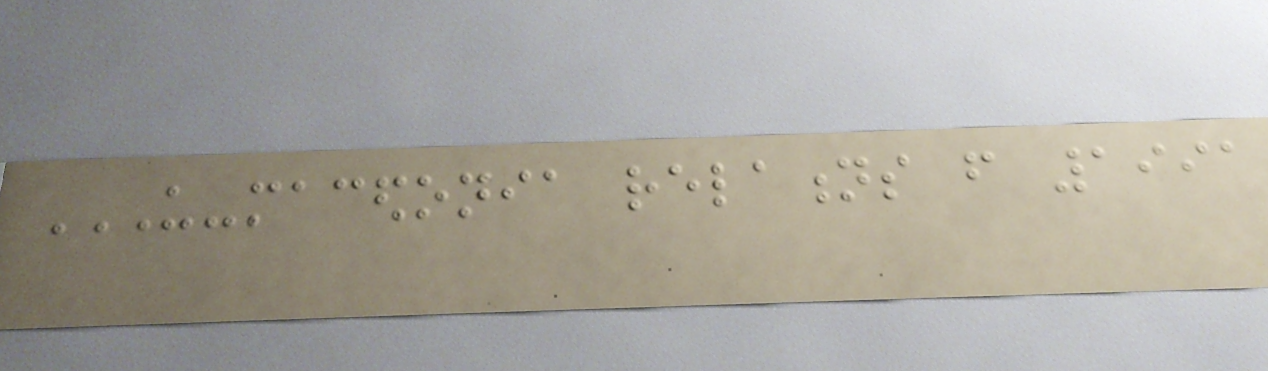US-MACEDONIA RELATIONS FROM 1991
